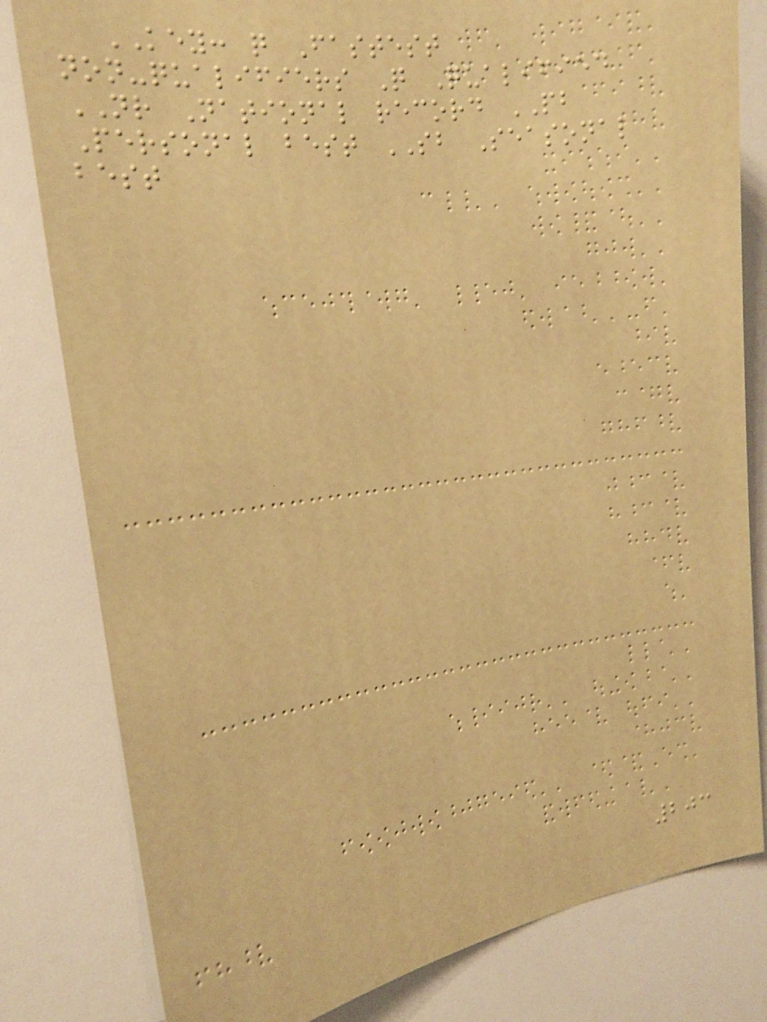KEY: q Fastest
non-qualifiers Q Qualified
NR National record PB
Personal best SB Seasonal
best
203
